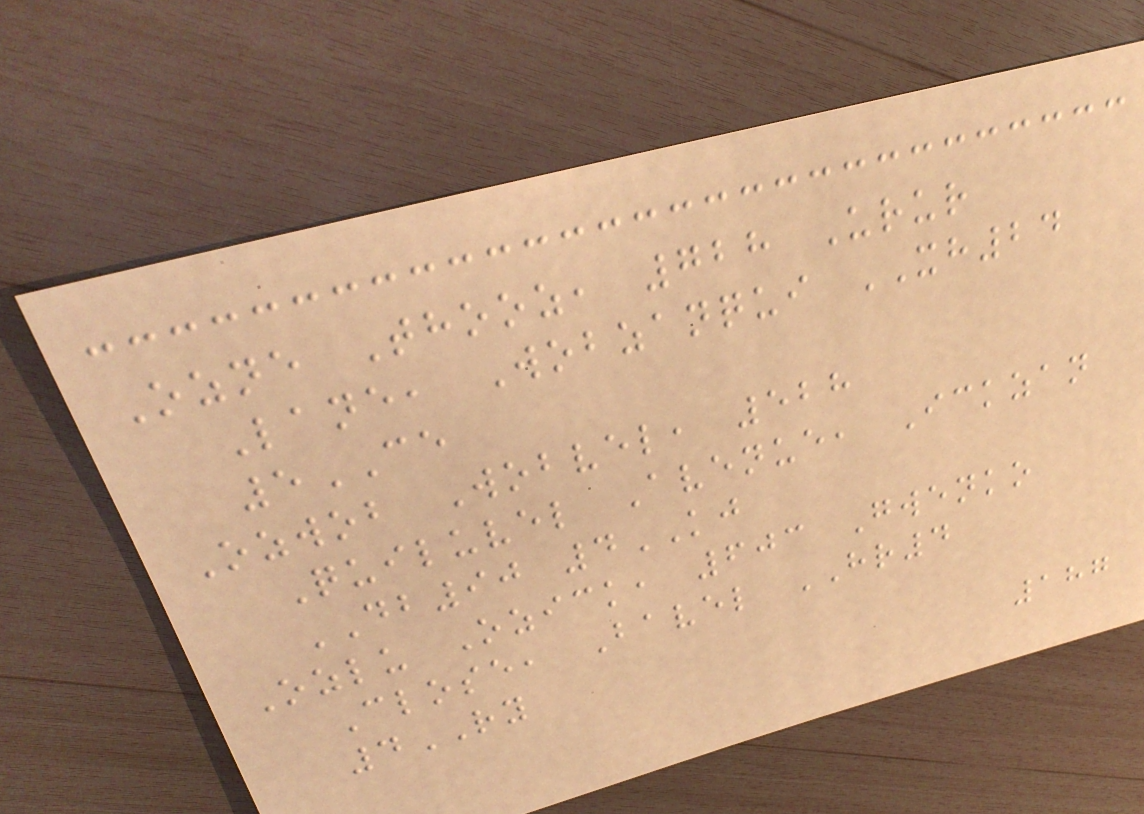Ozne Thooz, 728 Urur
Lane, Wobzanqui XH24
5CE
Ozwob Wobvel, 528
Quiluvel Avenue, Ickzan
DB90 4KJ
Ozlu Ozick, 603 Gwenko
Close, Bavel HR4
4RY
187
